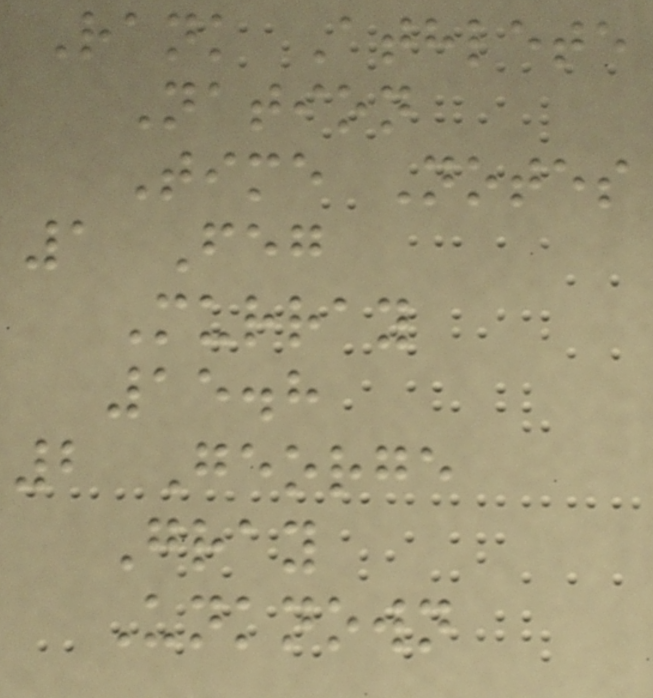Rank Athlete
Nation
Time Notes
1 Feg
Murray
15.8
2 George
Gray
Unknown
